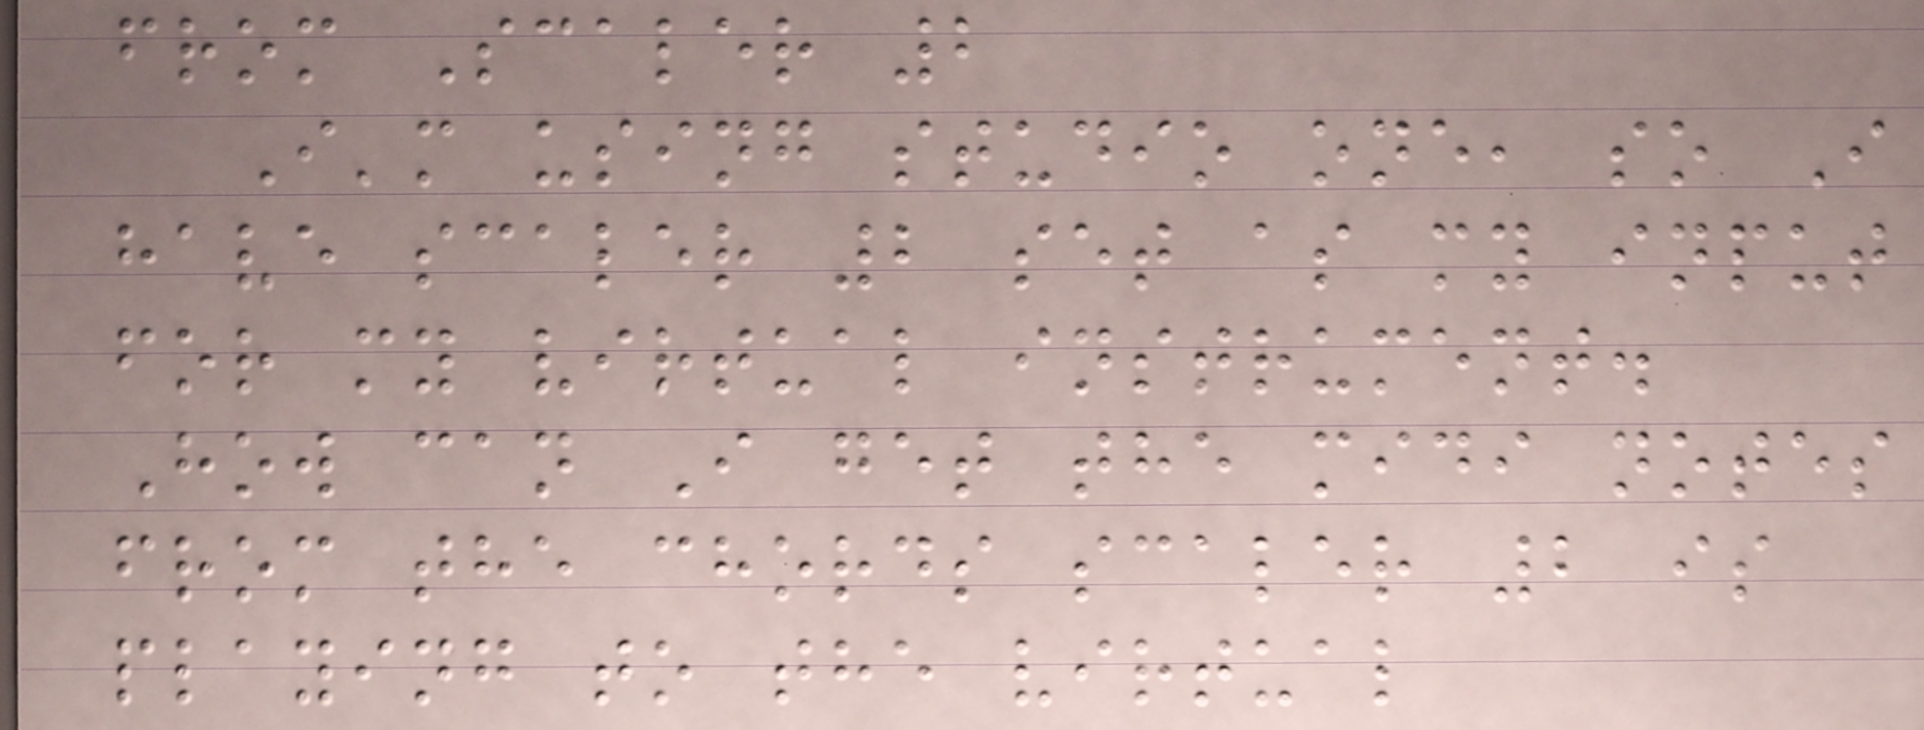from Scaler 2
I'm using studio one, so I
have scaler 2 set as my input
for my virtual instrument.
How can I get the midi notes
from the chords scaler 2 is
playing to the virtual
